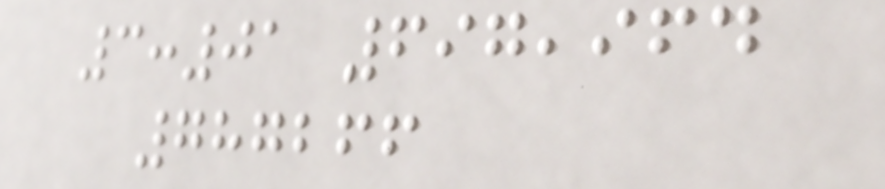3:01 697,964
787266
